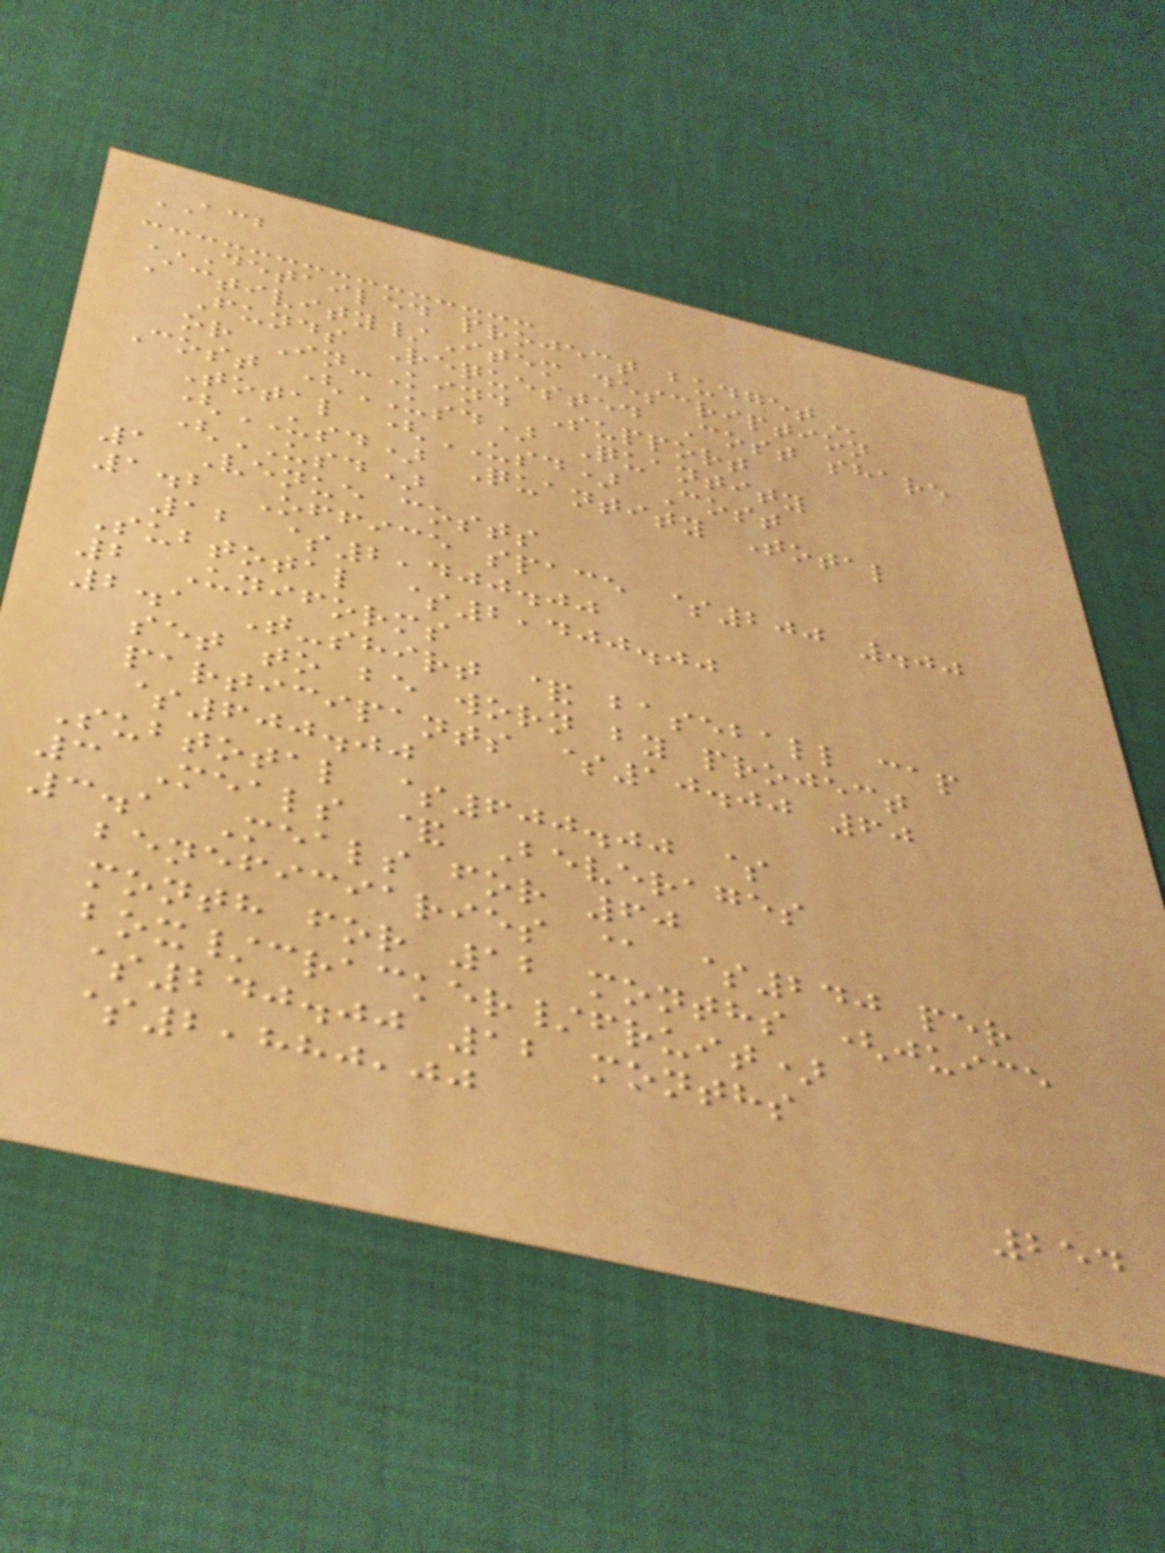ACB
DETAILED PROJECT BUDGET
Activity/Item description
Funds Requested Cost share
or In-Kind Support
Cost (USD) Quantity
Total (USD) Cost
(USD) Quantity Total
(USD)
1 Venue costs
1.2 Office space $200 .00
12 $2,400.00
Subtotal $2,400.00
2 Uniforms
2.1 T-shirt & baseball cap
set to be worn by project
participants $10.00 60
$600.00
Subtotal $600.00 $
3 Meals & Beverages
3.1 Meals for 60
beneficiaries @ $240 per
month for 12 months (juice
box/cracker/fruit)
$240.00 12 months
$2,880,00
254
